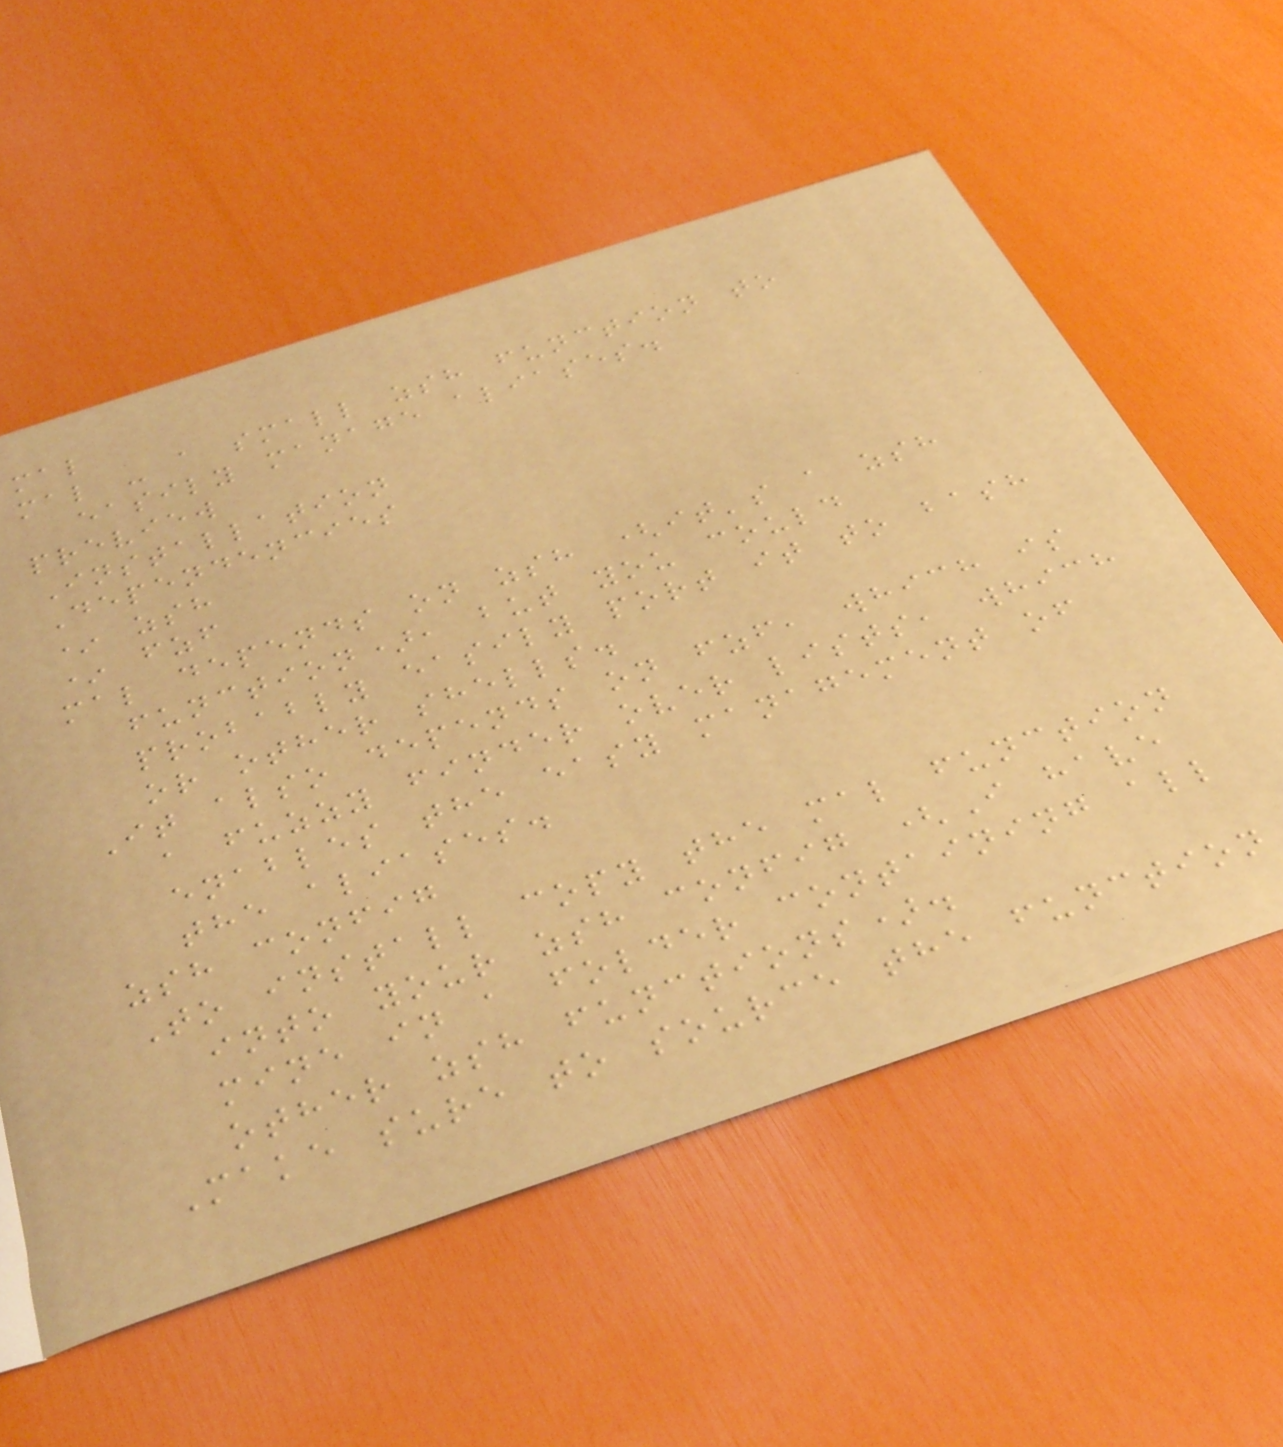mal
mal - a small zsh function to
easily manage aliases.
preview
Installation
Dependencies
* zsh
* fzf
mal depends on zsh (it's a zsh
function), but you could
probably easily port it to bash
or other shells.
It also depends on fzf, which is
a fuzzy finder over lists, which
enables the easy management of
the aliases.
zsh config
To install copy the mal function
into your zsh config (I have
mine in a folder containing all
other zsh functions).
Make sure to source the function
